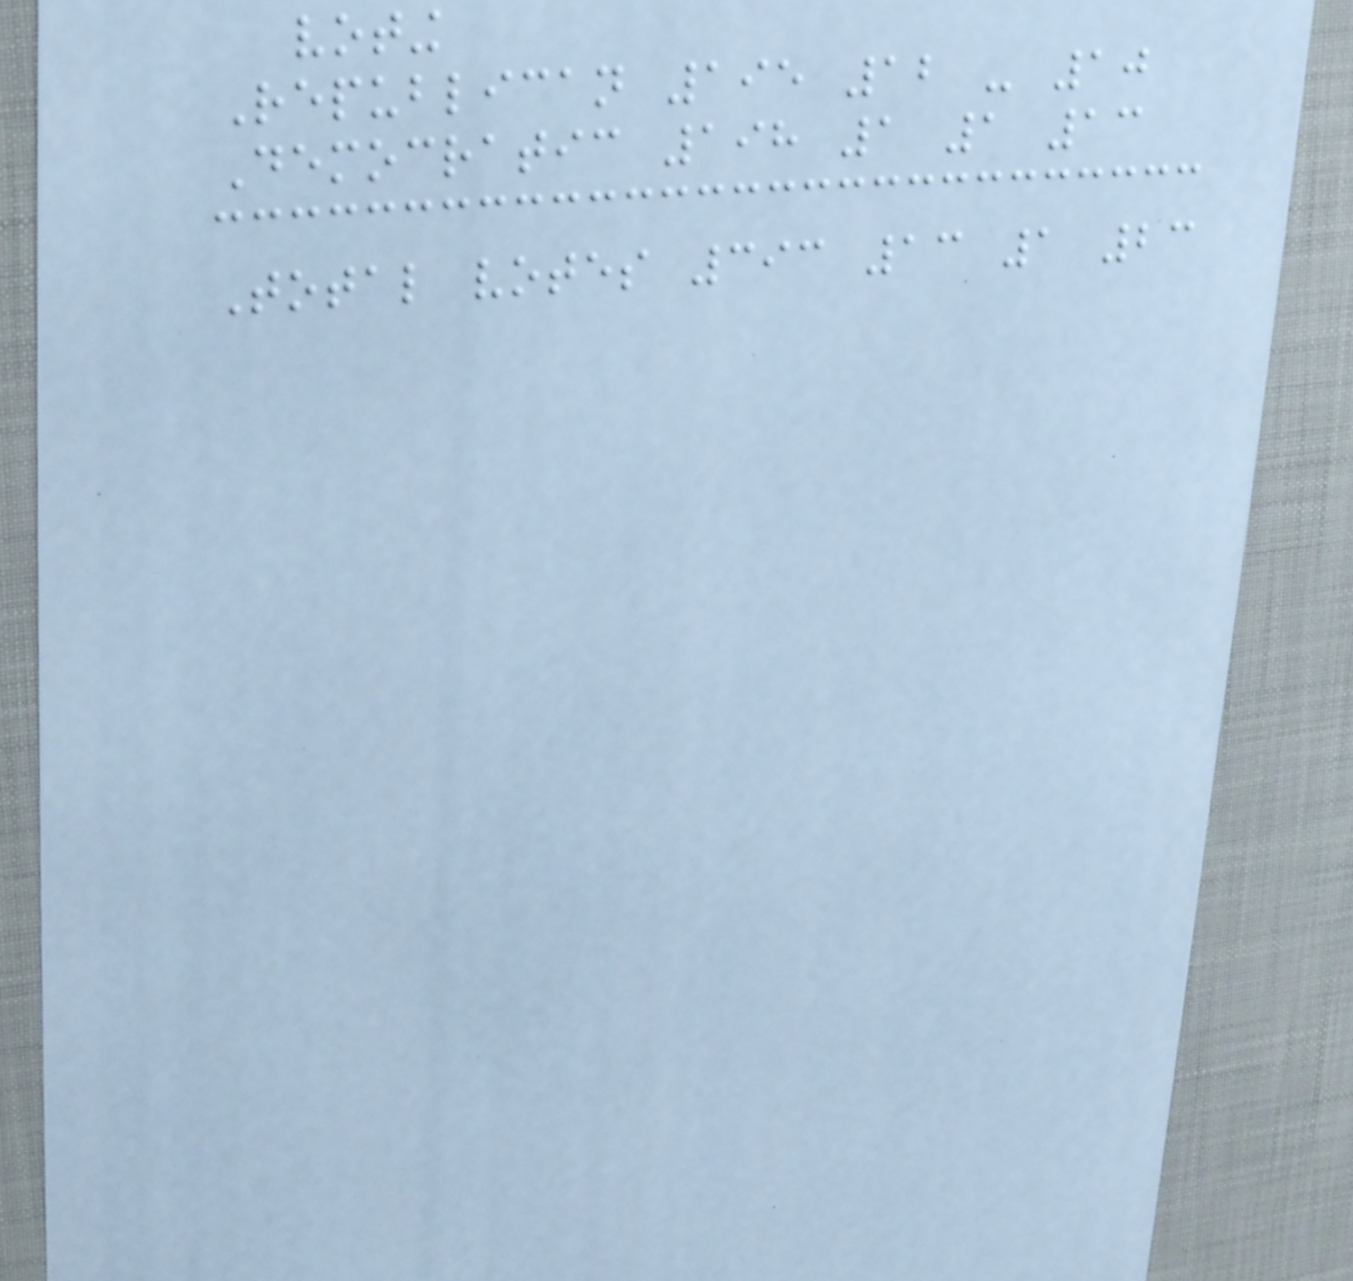voting
Republican 195 12 - 10
Democratic 198 1 1 13
Total votes 393 13 1 23
